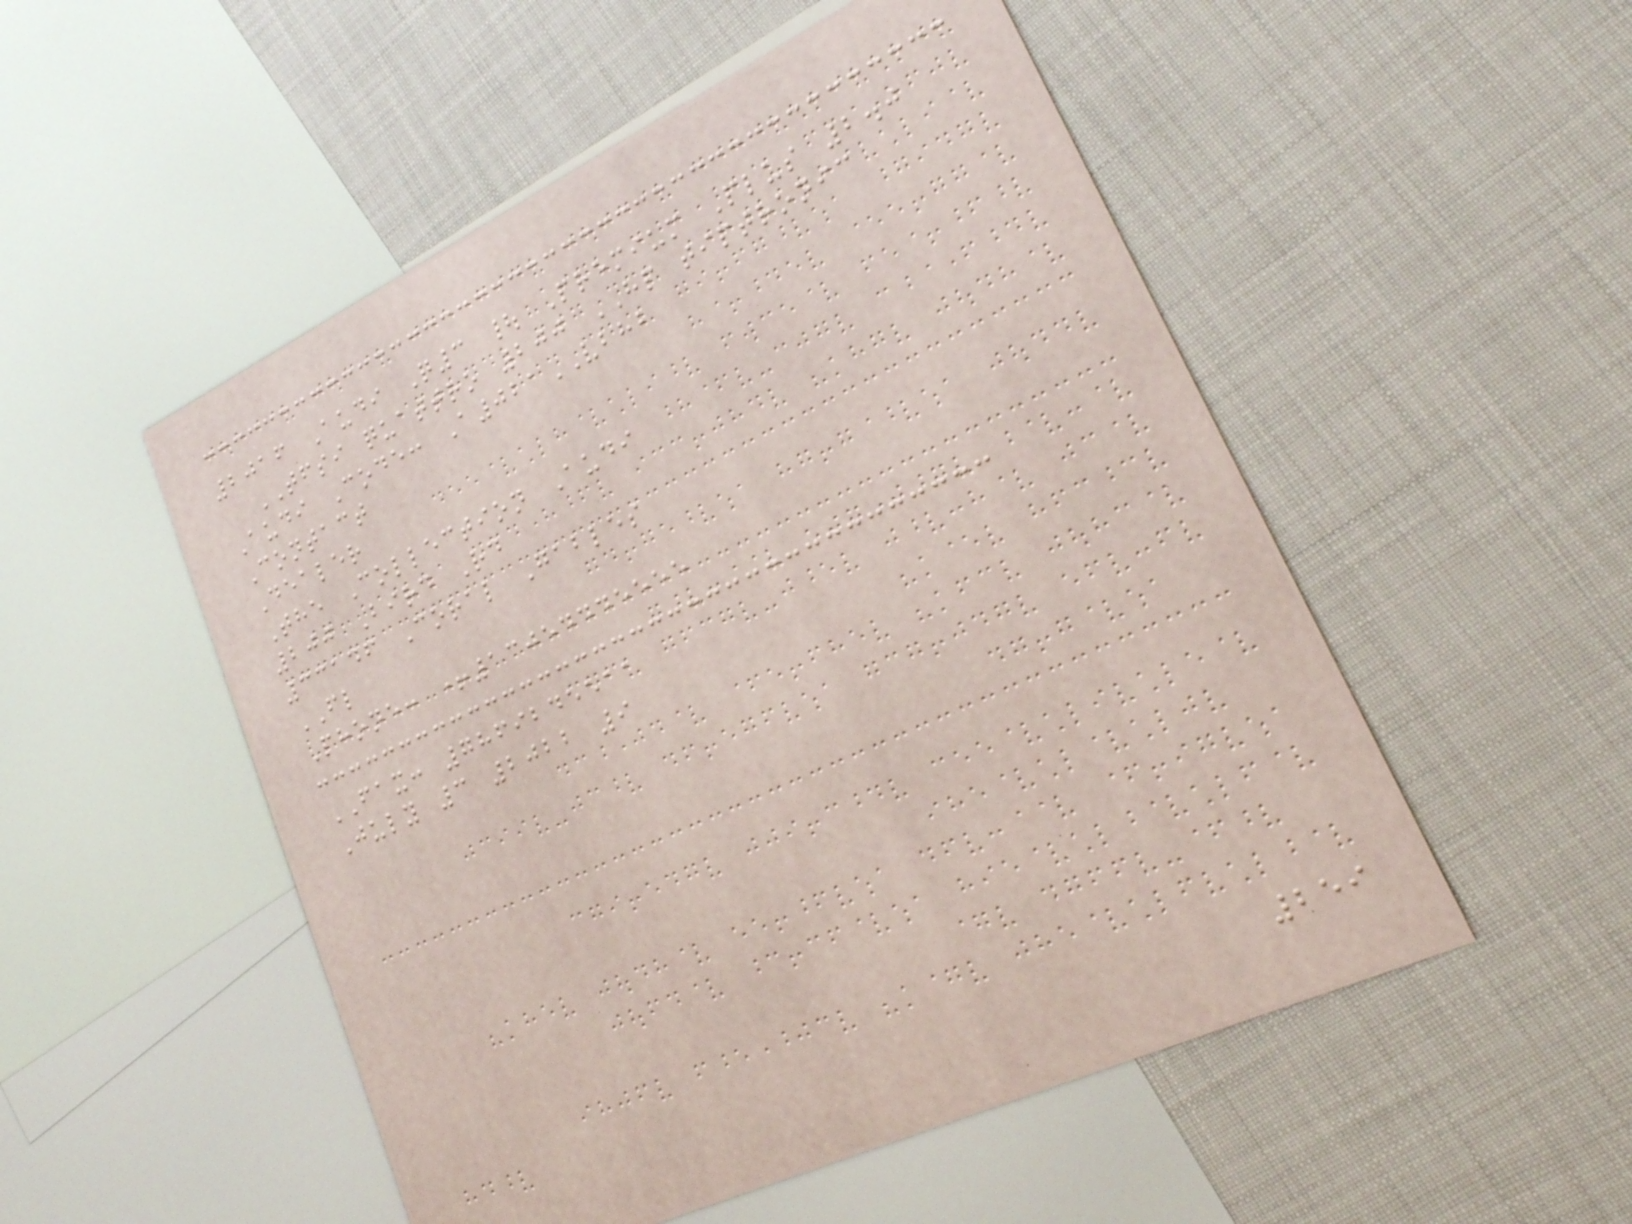2016 Audi Q3 | Premium Plus 2.0
TFSI quattro 200 HP tiptronic
Audi Code: A021VBHB
Contact
Dealer
The Collection Audi
200 Bird Rd
33146 Coral Gables
FL
Phone: +13054445555
FAX: 7869245511
July 3 2022 9
259
